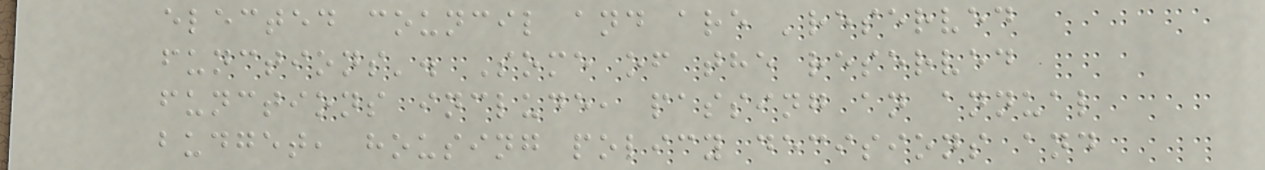elected council and are 'reserved
functions'. Some of the reserved
functions include, passing an annual
budget, housing policy decisions and
